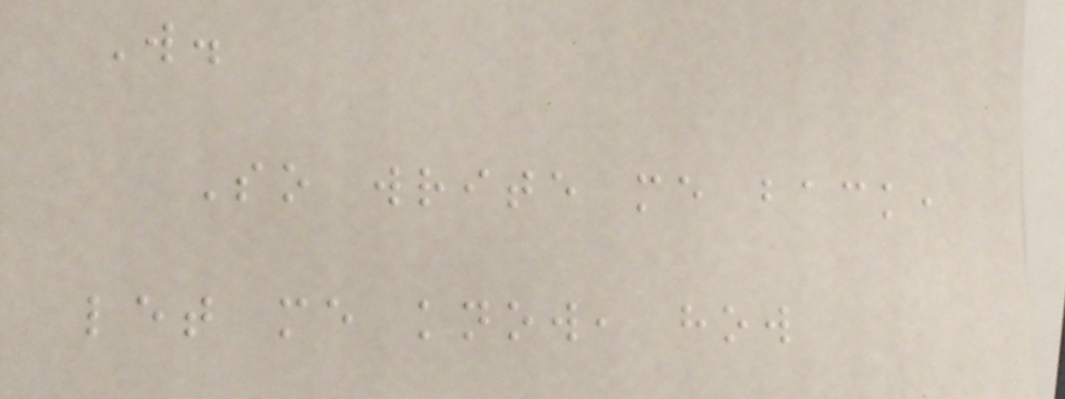W.
So write me back,
let me know, how
